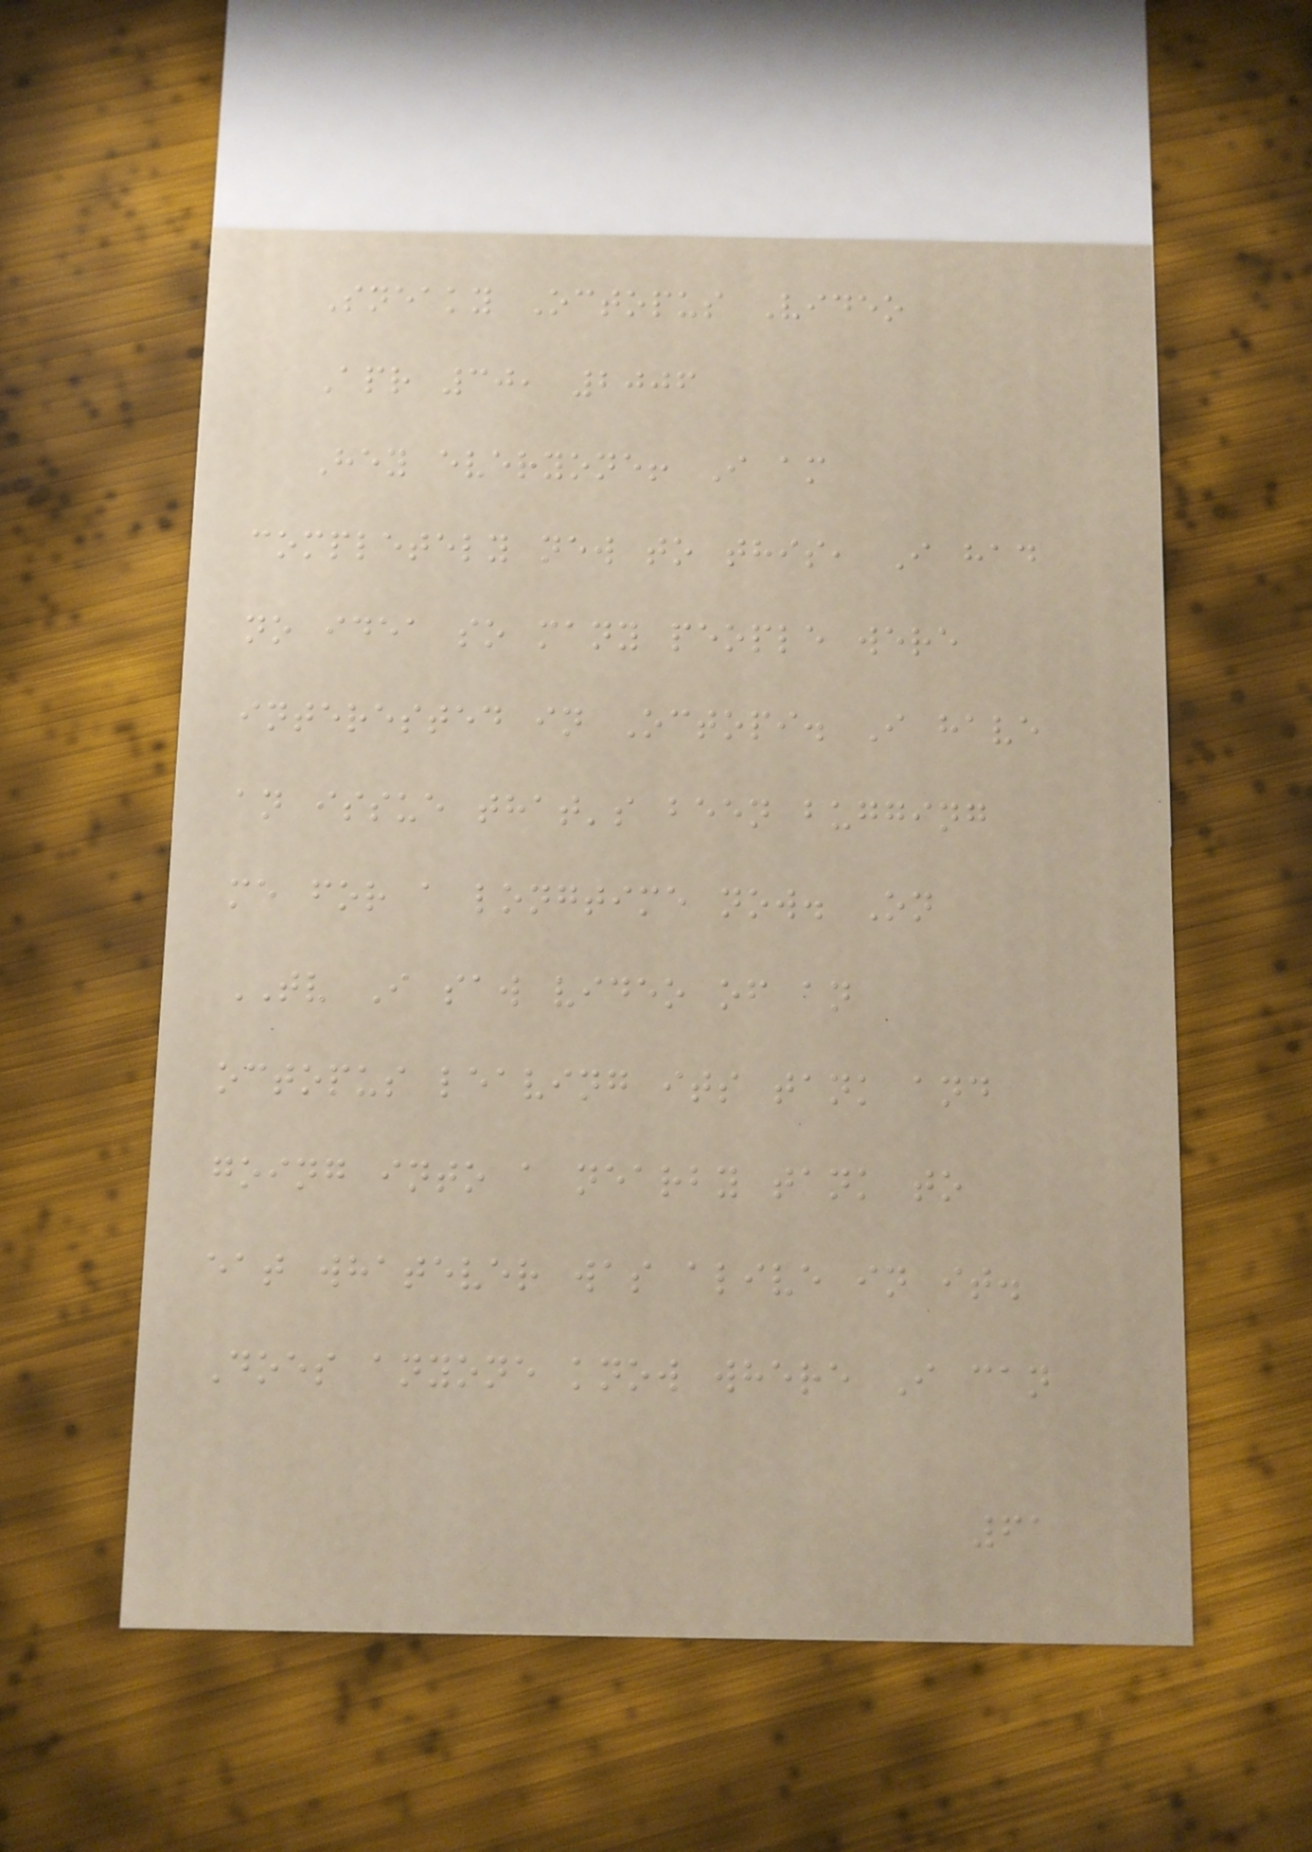Sneaky Octopus Video
Apr 30, 2006
Hey everyone! I am
completely new to this, I had
no idea so many people were
interested in Octopi. I have
an issue that's been bugging
me for a longtime now. On
TV I saw video of an
octopus leaving its tank and
going into a nearby tank to
eat whatever was alive in it.
Does anyone know where I can
61
